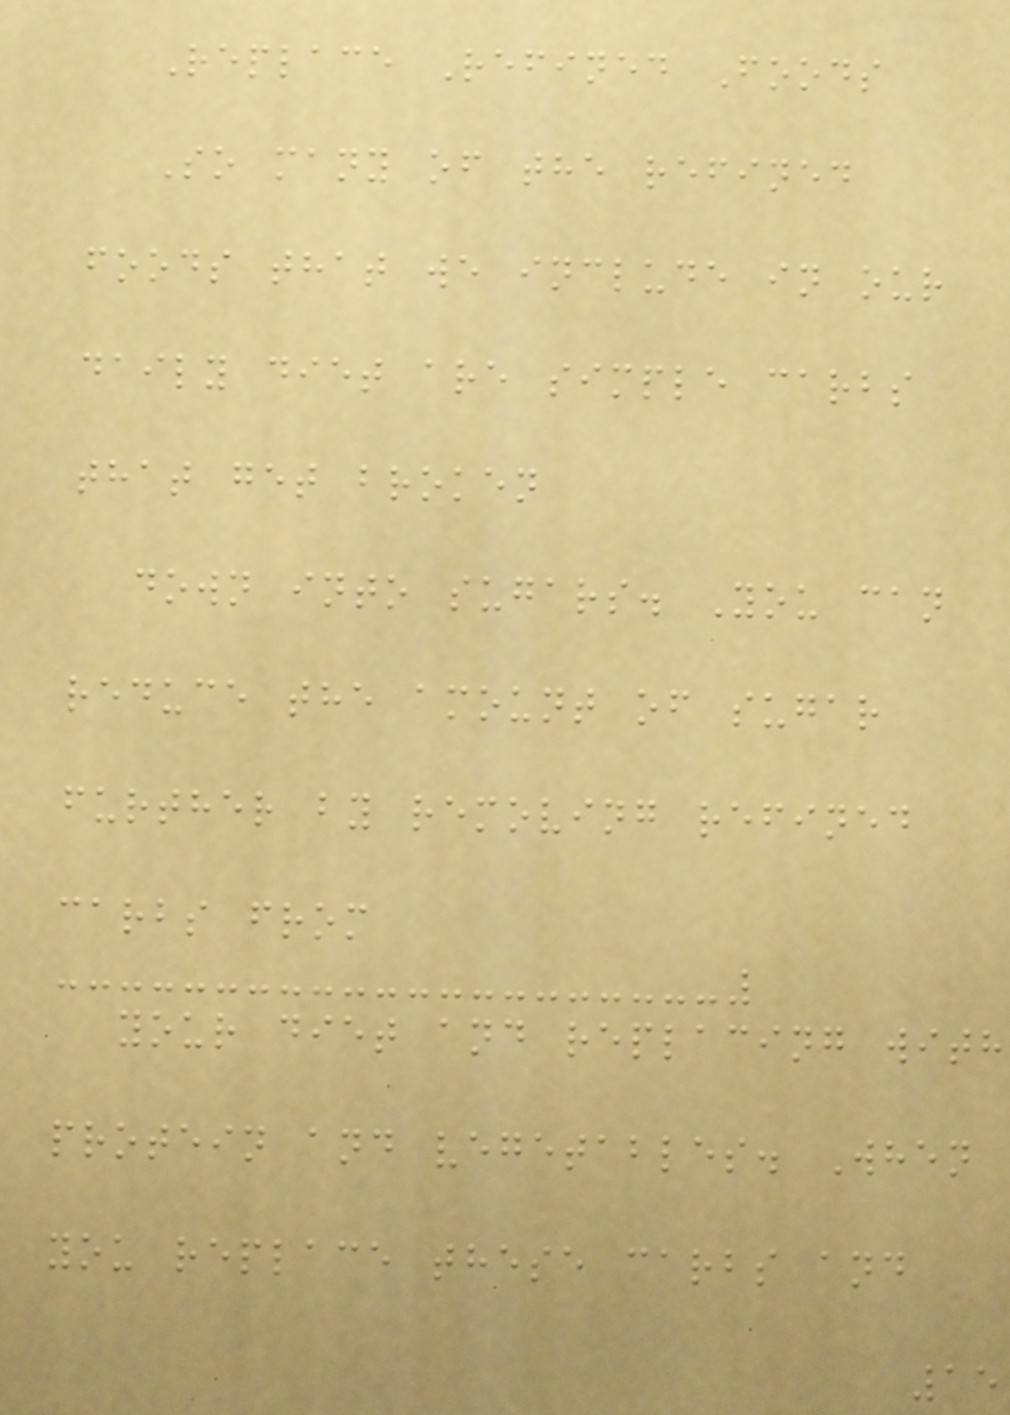Replace Refined Foods
So many of the refined
foods that we include in our
daily diet are simple carbs
that get broken
down into sugars. You can
reduce the amount of sugar
further by removing refined
carbs from
your diet and replacing with
protein and vegetables. When
you replace these carbs and
15
